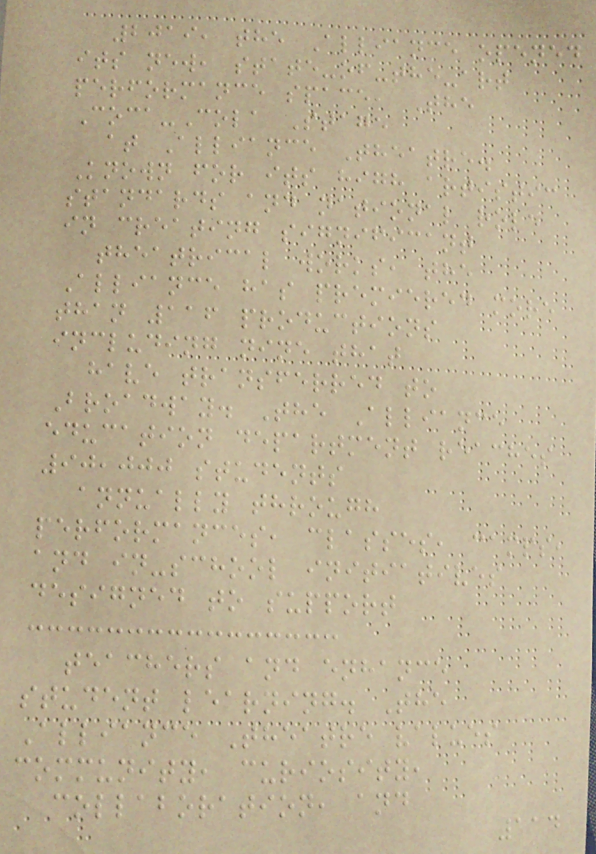2019, the Alliance opened
its new, state-of-the-art
performance space, The
Coca-Cola Stage
at Alliance Theatre.
Known for its high artistic
standards and national role
in creating significant
theatrical works, the
Alliance has premiered more
than 116 productions
including nine that
have transferred to
Broadway. The Alliance
education department reaches
90,000 students
annually through
performances, classes, camps,
and in-school initiatives
designed to support
teachers and enhance
student learning. The
Alliance Theatre values
community, curiosity,
collaboration, and
114
